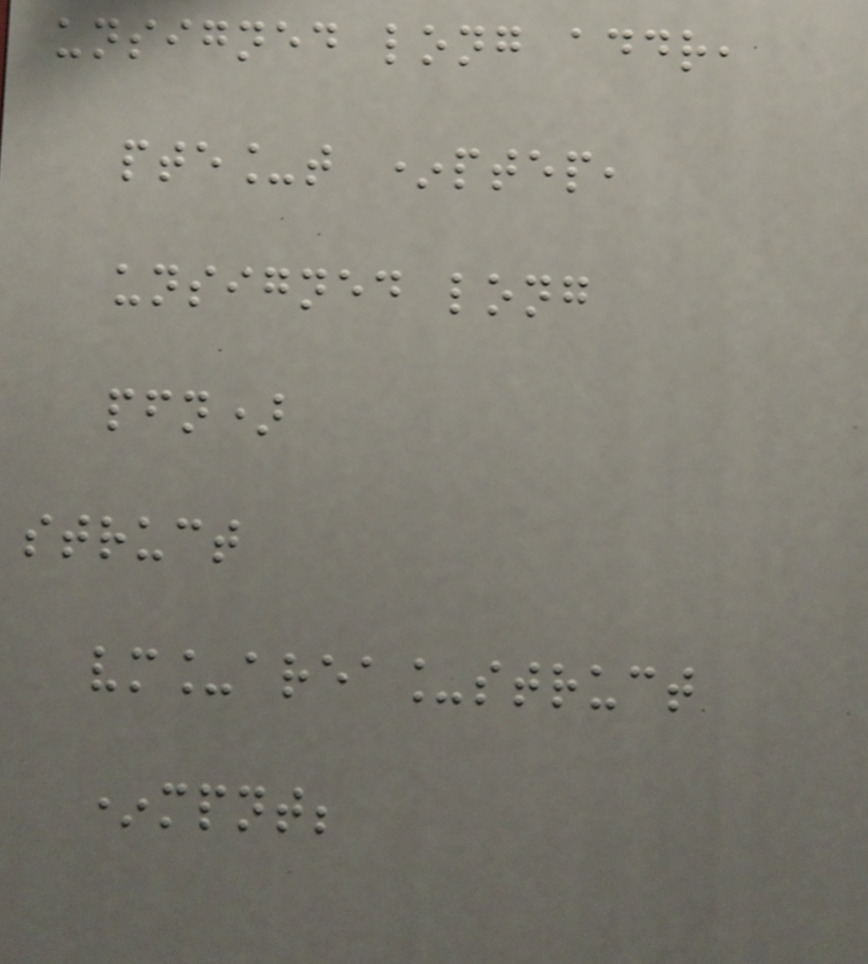unsigned long addr,
pte_t *ptep,
unsigned long
pfn)
struct
vm_area_struct
*mpnt;
